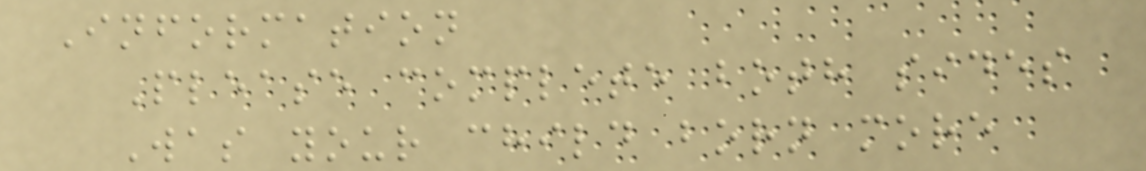Information
Please complete both sides
Was your child born more
